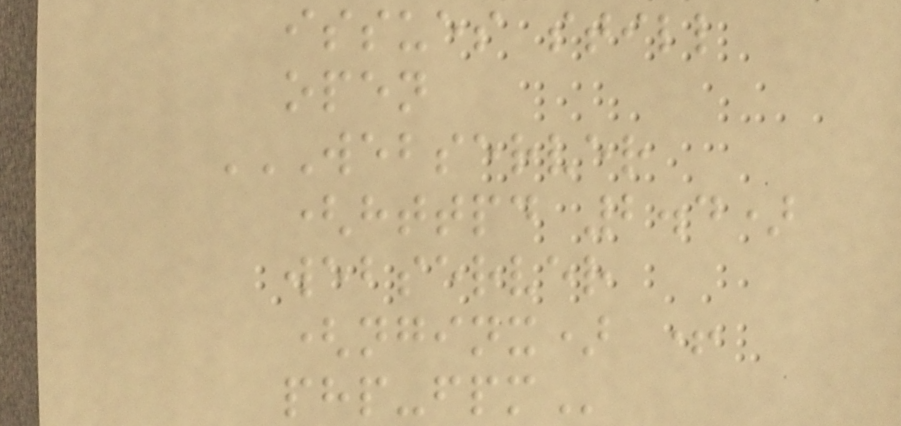issues still
open
WEBSERVER
(HTTPD 2.4)
WEBSERVER
(NGINX) +
PHP-FPM
